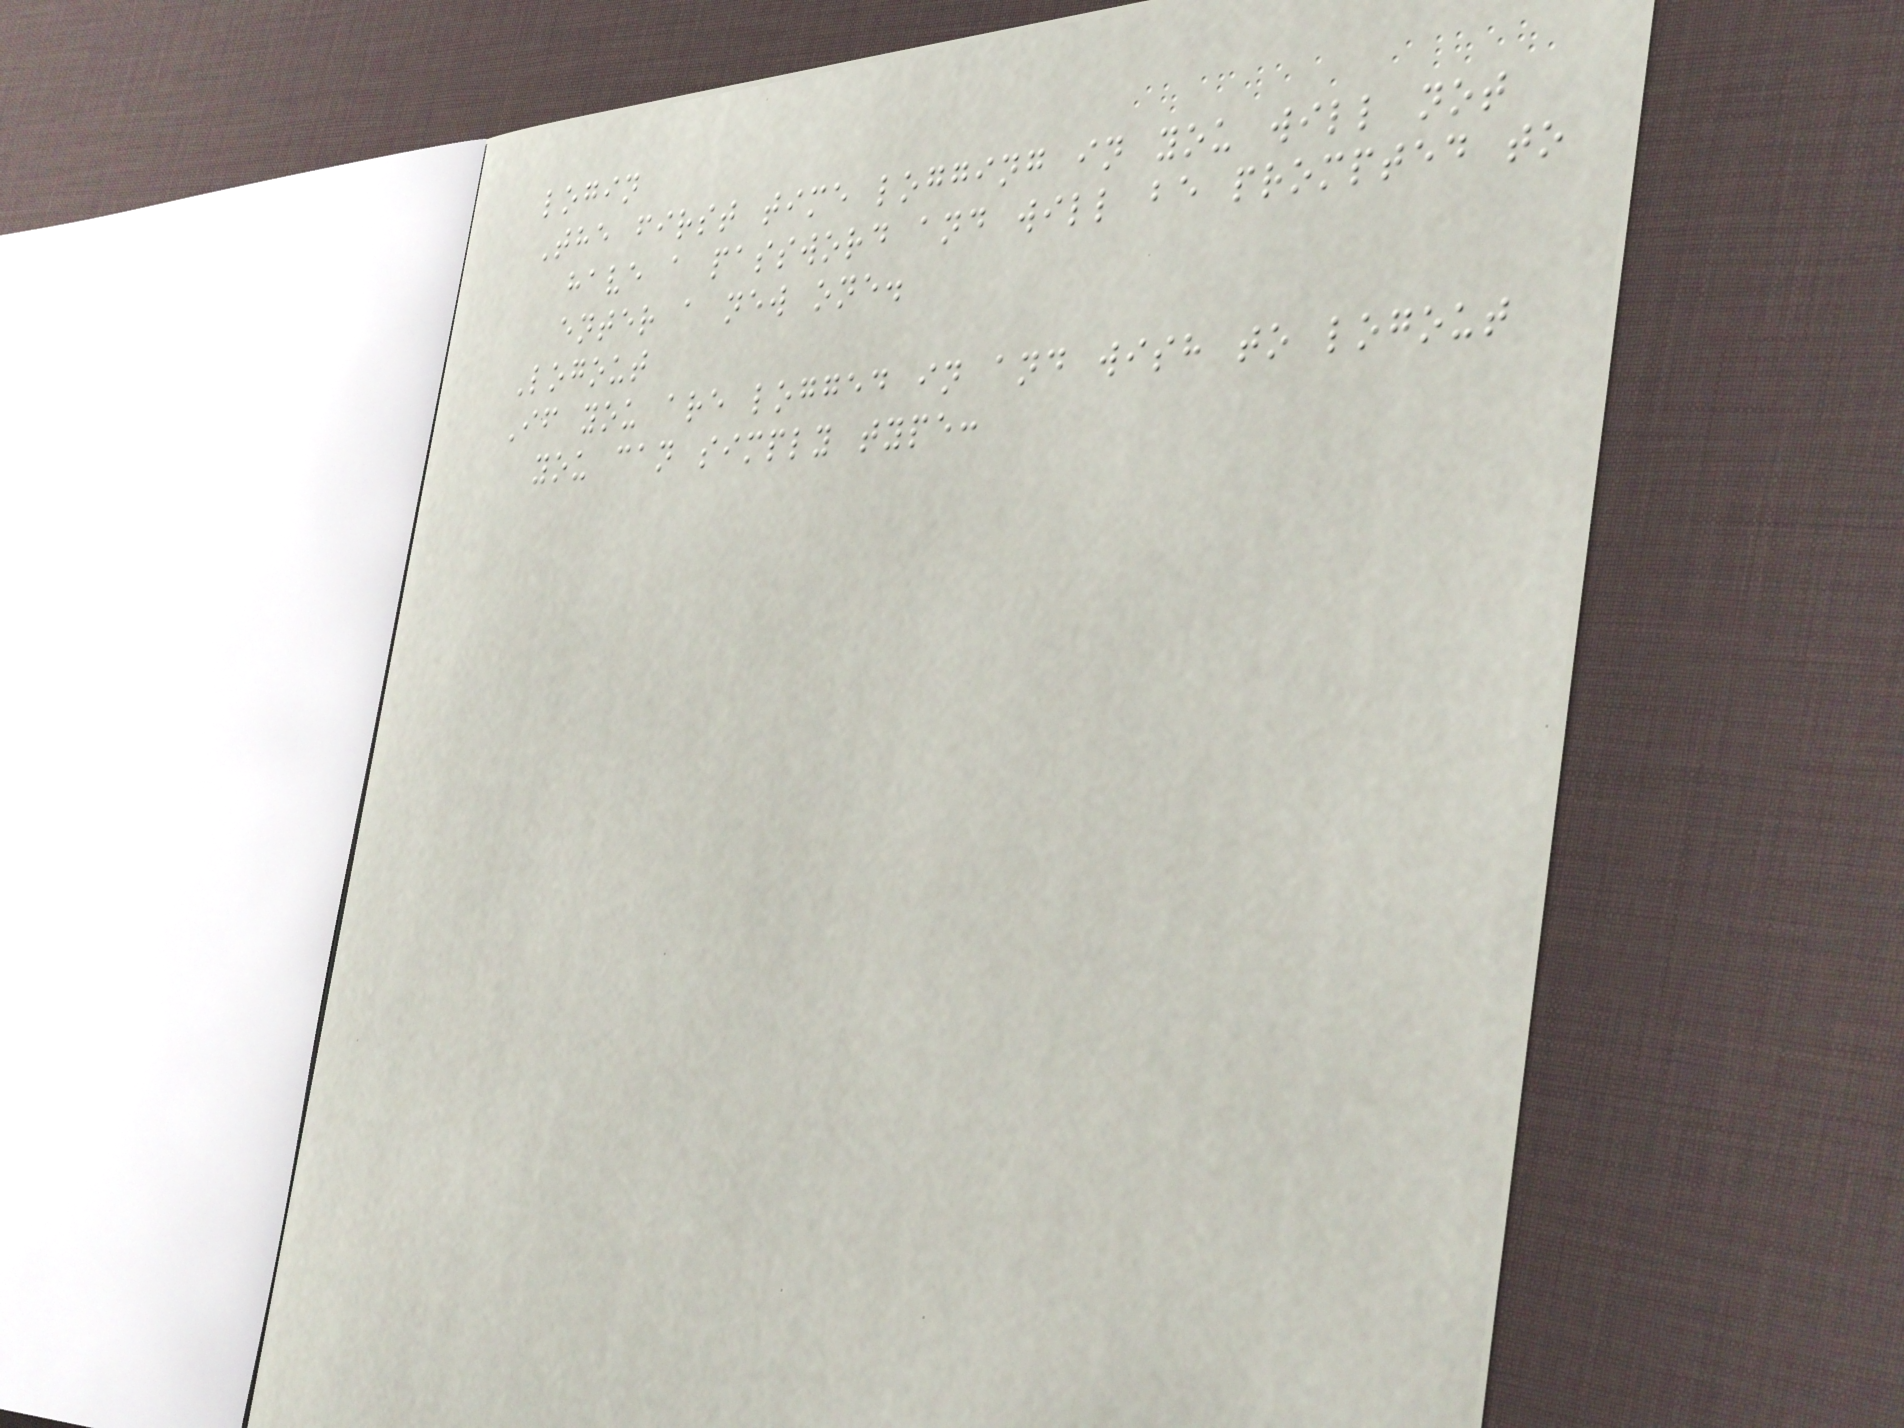login
The first time logging in you will not
have a password and will be prompted to
enter a new one.
Logout
If you are logged in and wish to logout
you can simply type:
